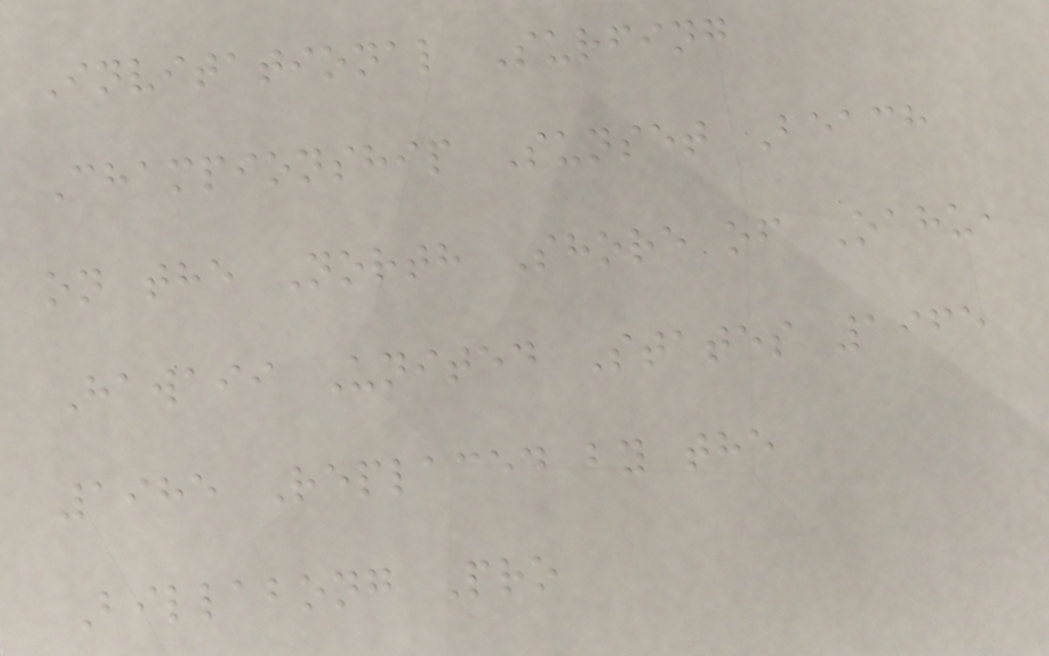Invitational Surfing
Championship Sunset Beach
on the North Shore of Oahu,
Hawaii United States 1965
1985 Replaced by the
Billabong Pro
